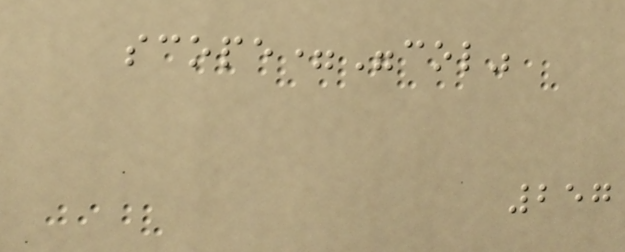scope="col"
257
